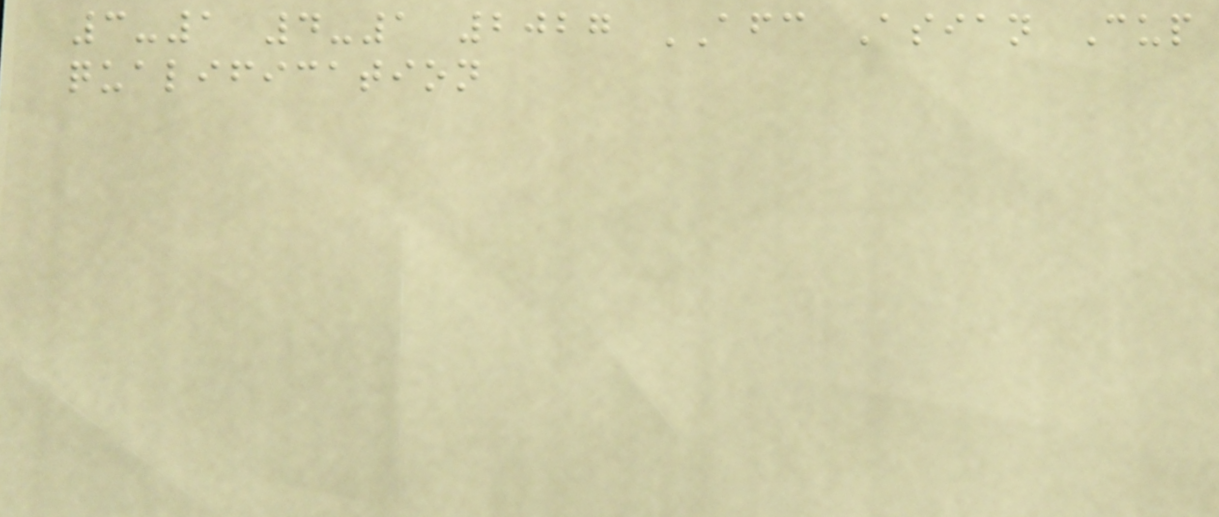3-1 4-1 2027 AFC Asian Cup
qualification
